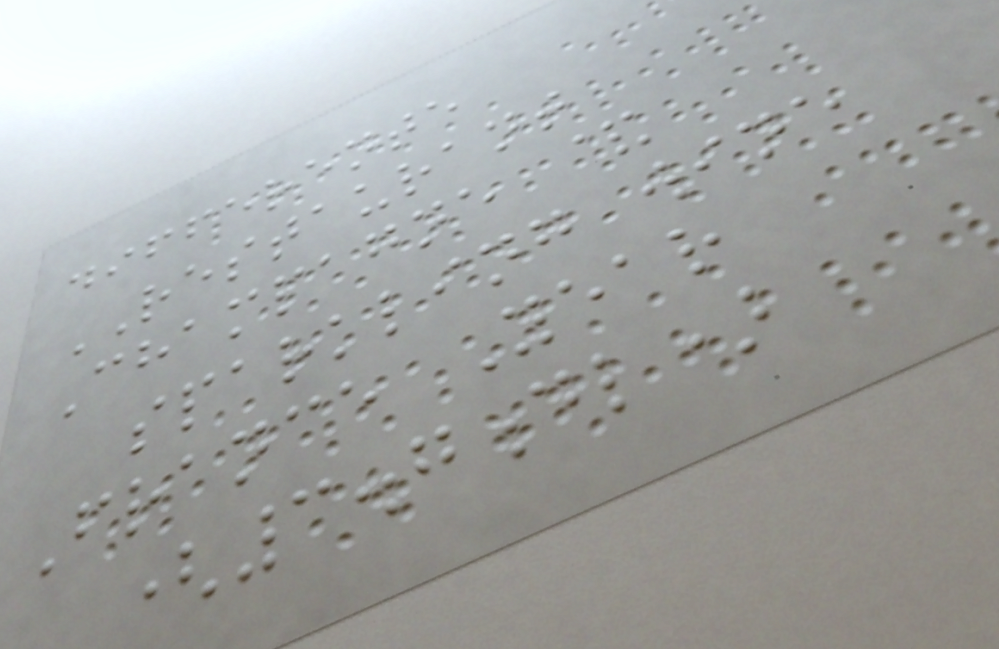differente
RESTAURANT
Champagne &
sparkling wine
France Year
(3.7dl)
